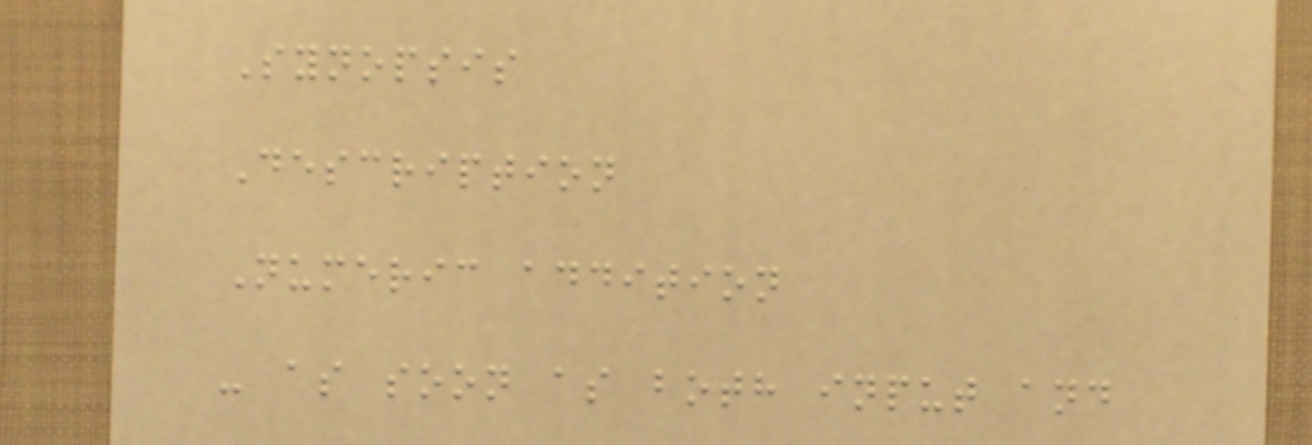Synopsis
Description
Numeric addition
- as soon as both input and
